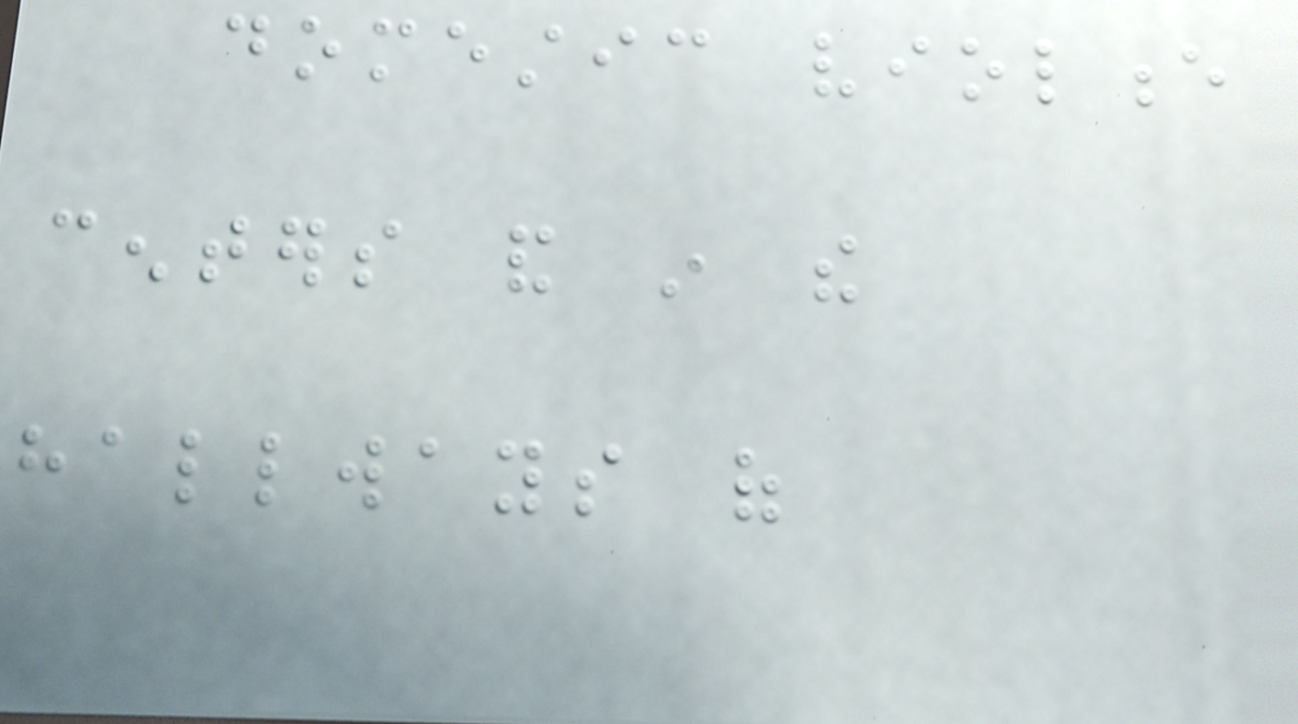domestic violence
centers and in the
hallways of
